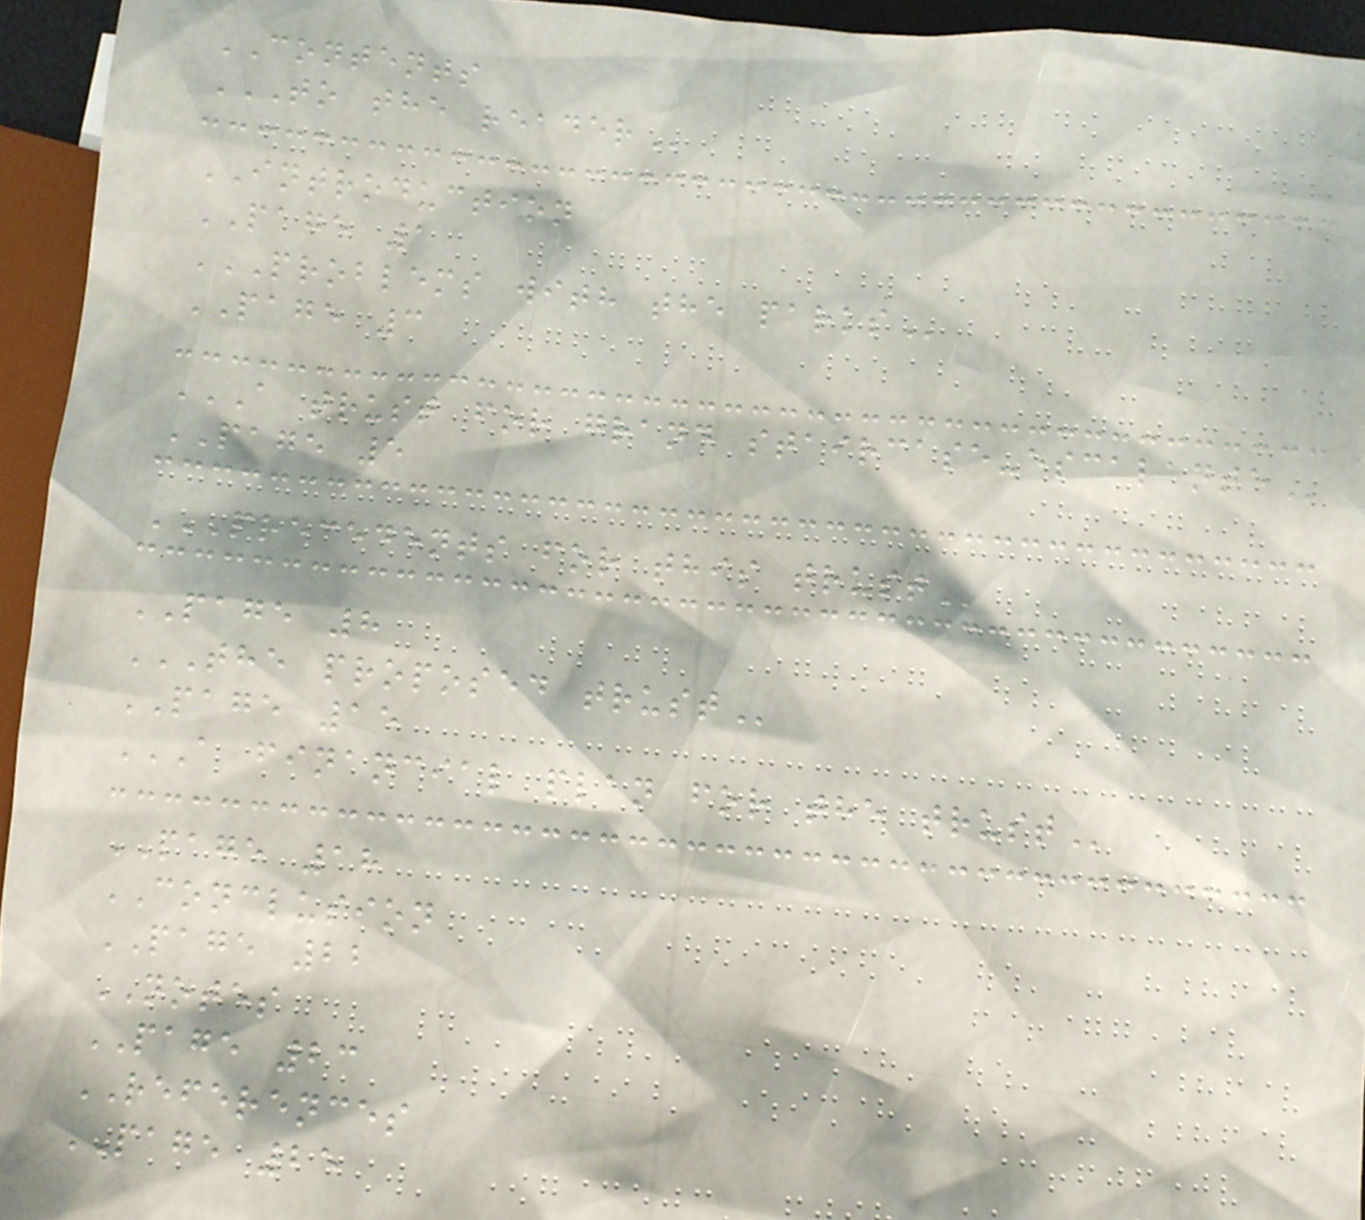CONTENTS
TO THE READER
INTRODUCTION
PAGE 1
PROBLEMS WITH THE PARKS
PAGE 3
A TRUST FOR GRAND STAIRCASE-ESCALANTE
PAGE 5
PRECEDENTS FOR THIS TRUST
PAGE 8
THE PROPOSED TRUST
PAGE 15
A FINANCIAL PLAN FOR THE TRUST
PAGE 18
CONCLUSION
PAGE 22
NOTES
PAGE 23
REFERENCES
PAGE 25
